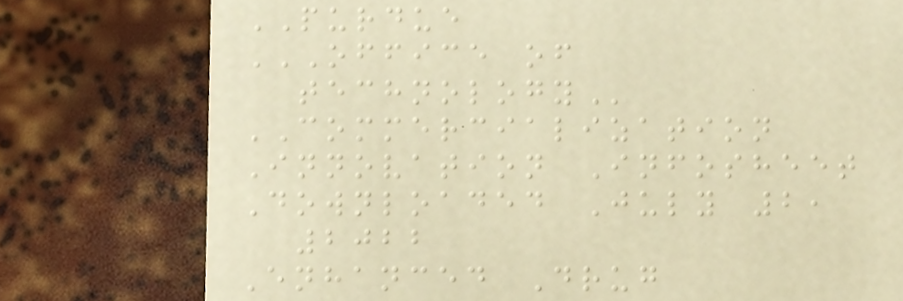PURDUE
OFFICE OF
TECHNOLOGY
COMMERCIALIZATION
Innovation Infosheet
Downloaded July 2,
2022
Enhanced Drug
